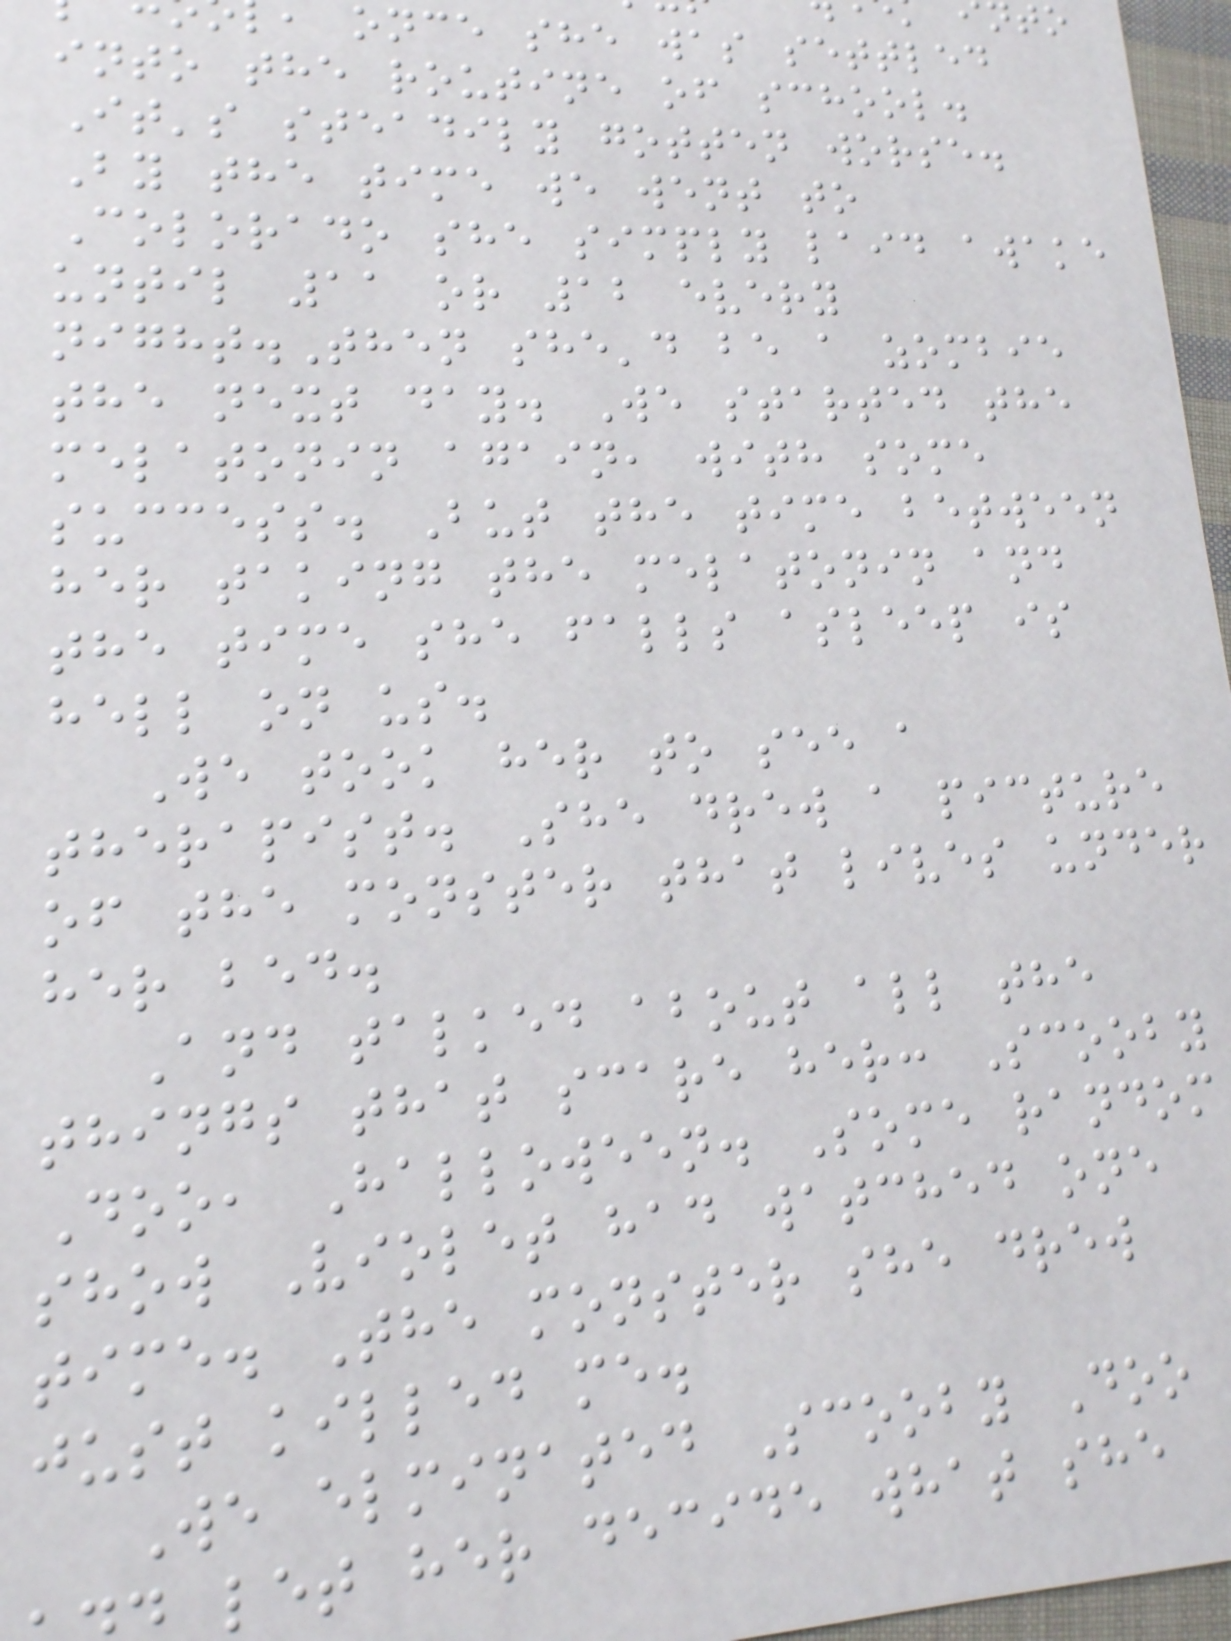once she was settled
into the routine of school.
It's steadily gotten worse.
By the time we went to
Colorado she simply laid awake
until 11 or 12 every
night.Then she'd be a zombie
the next day. We started the
melatonin again, with some
success. But the time between
her taking the melatonin and
the time she falls asleep is
hell on us.
We took her to see a
therapist. She drew a picture
of the monster that lives under
her bed.
And talked about all the
things that scare her: Scooby
Doo, Halloween. Some random
show Violet had watched one
time. The monster she drew
just killed me.
We elminated Scooby Doo
let her decide what she
